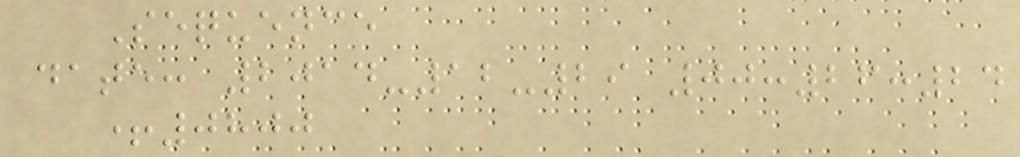Sequence
date: 2014-12-29 00:26:24
+0800
